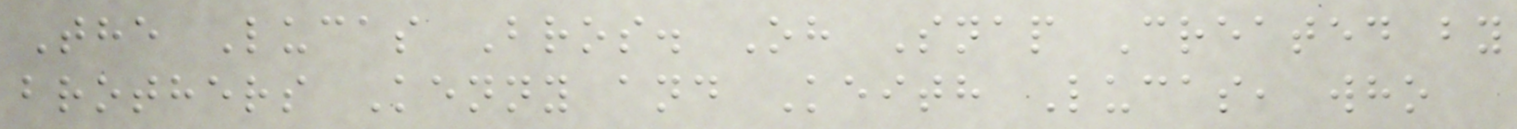The Lucas Bros. Oh Snap Created by
brothers Kenny and Keith Lucas, who
